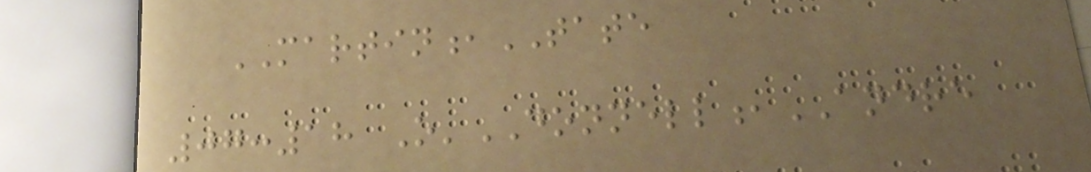MARTIN,TATE
07:18 O'DONNELL,ANDRE
